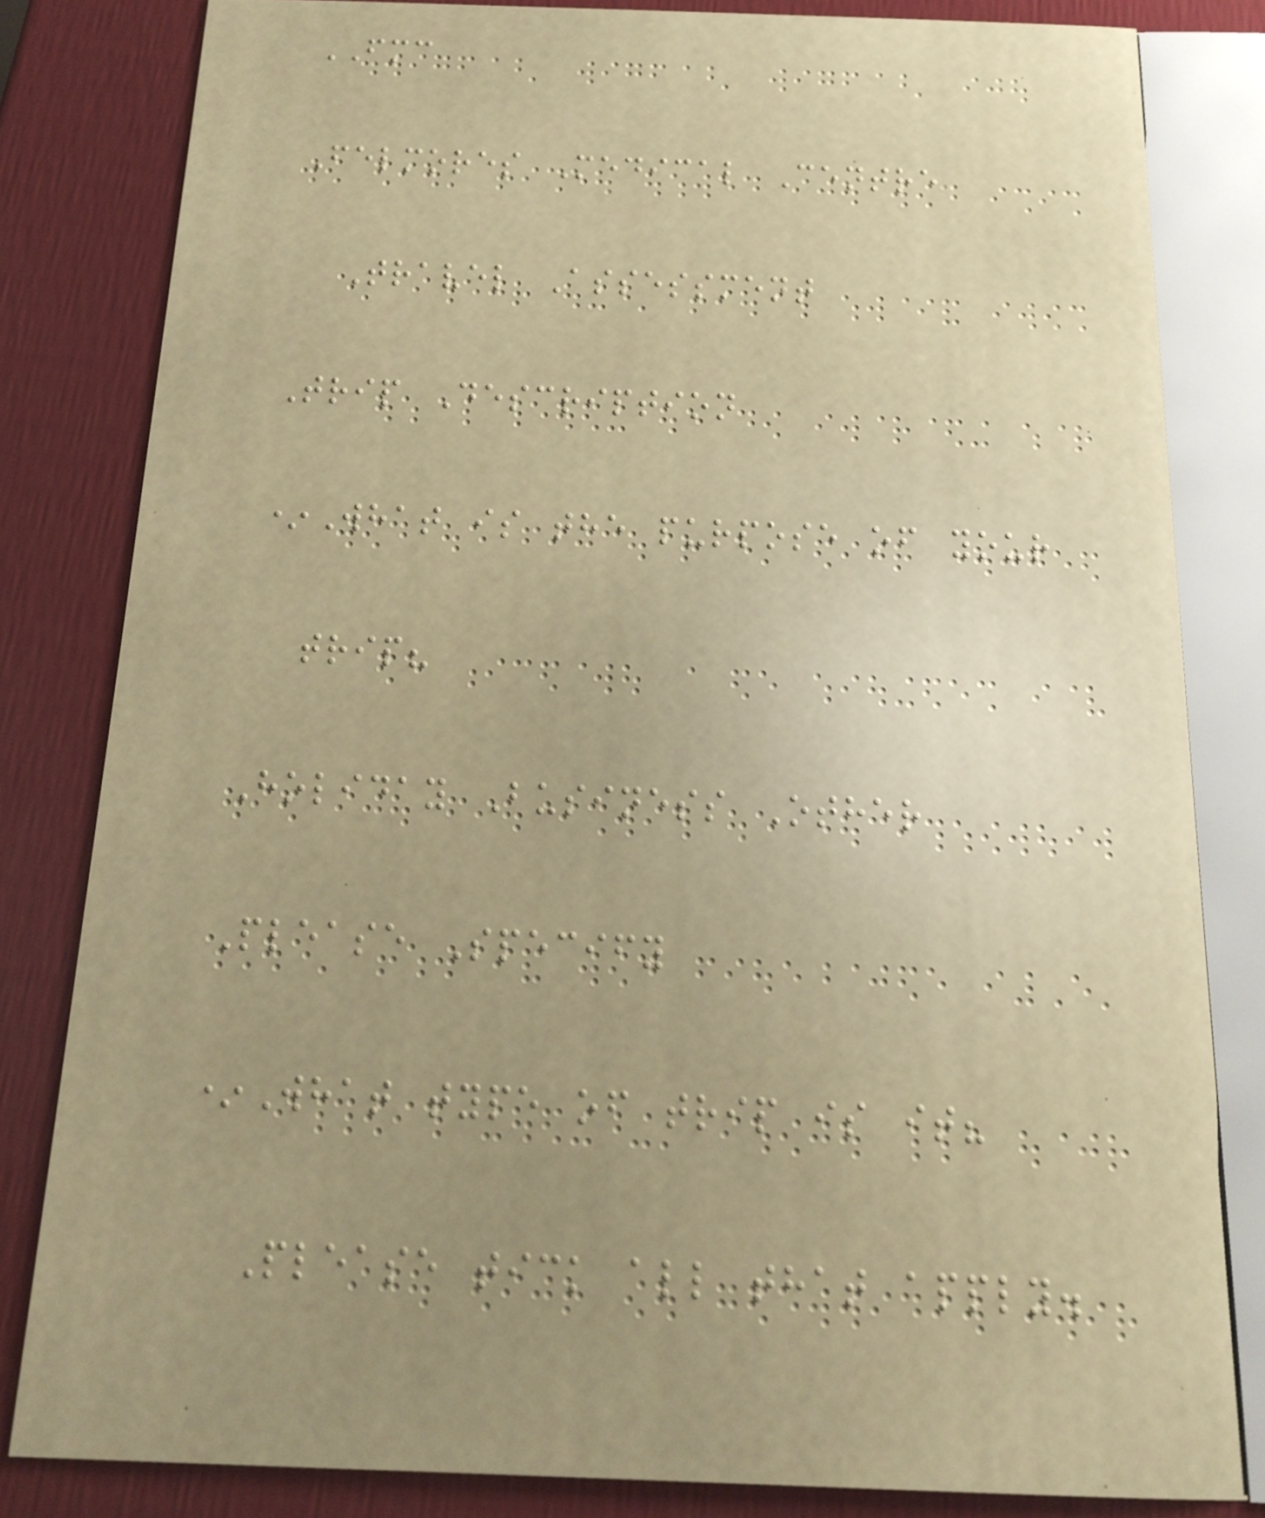FMC
Felmores Medical Centre
Travel Assessment
Trip Description
*What is the purpose of your
trip?
Holiday Business Other
Please Specify
*What type of trip is it?
Please tick all that apply.
